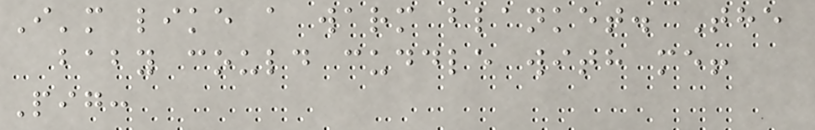I'm like a warm blanket. The
baby could cuddle with me!
Pig:
